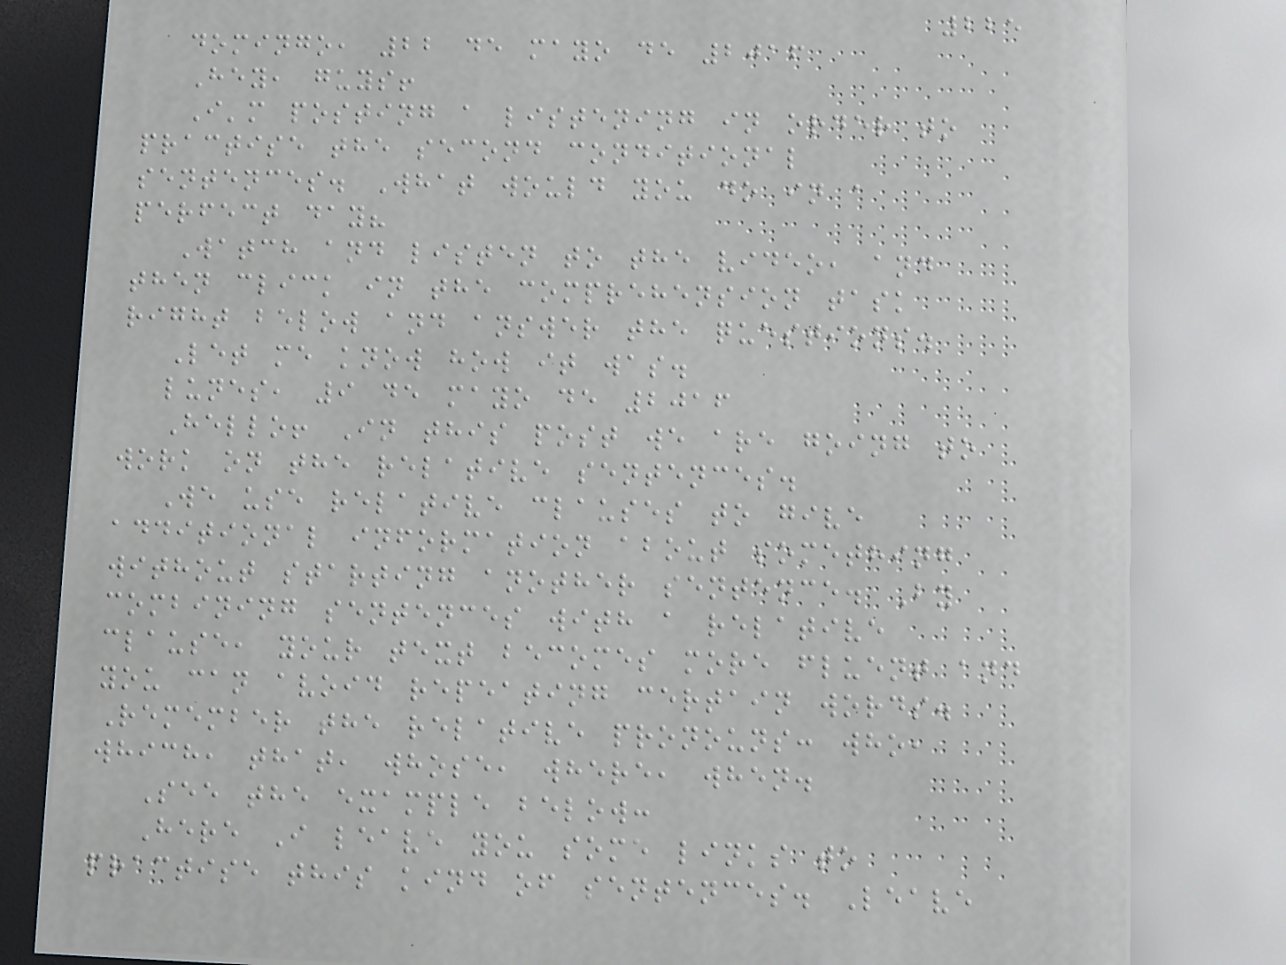225
domingo, 22 de mayo de 2016
Hey, guys!
I'm posting a listening in order to
practise the second conditional
sentences. What would you do in a
perfect day?
Watch and listen to the video, and
then click in the comprehension task
right below and answer the questions.
Let me know how it was.
lunes, 9 de mayo de 2016
Hello! In this post we are going to
work on the relative sentences.
We use relative clauses to give
additional information about something
without starting another sentence. By
combining sentences with a relative
clause, your text becomes more fluent and
you can avoid repeating certain words.
Remember the relative pronouns: who,
which, that, whose, where, when.
See the example below:
Here I leave you some links to
practise this kind of sentences. Leave
